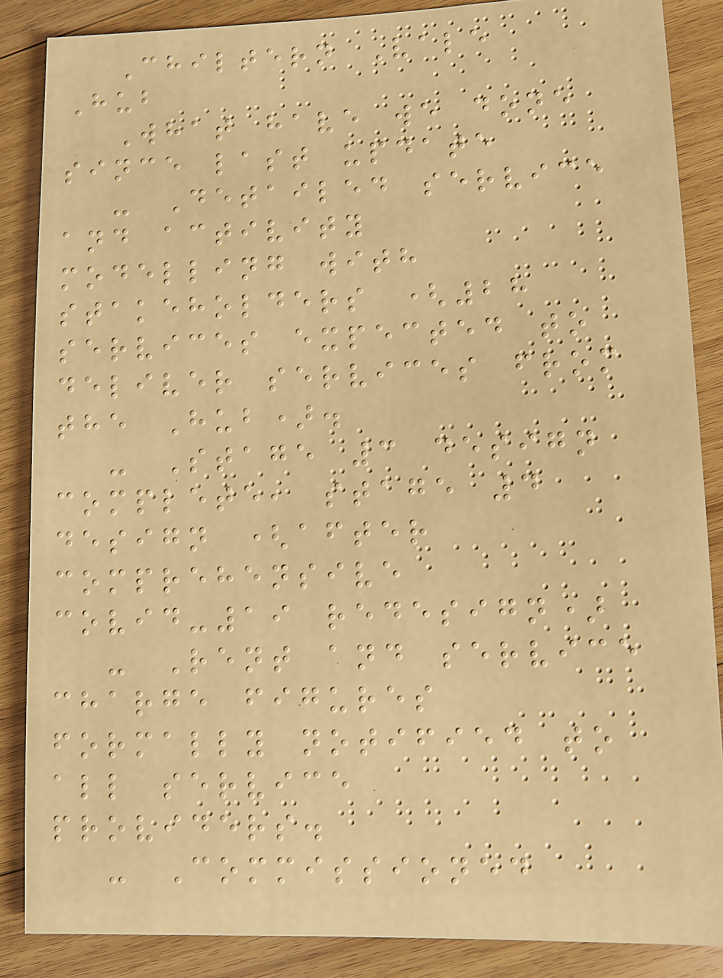Chiltern Vale
Hub
What have we done
since last update
- Detailed service
and activity
modelling with
stakeholders (28
services expected to
deliver services from
the Hub).
- Stage 3 design
complete, stage 4
design (after
comprehensive
covid-19 redesign)
- Rent and service
charge figures
formally notified to
all service
providers.
- Commissioned
